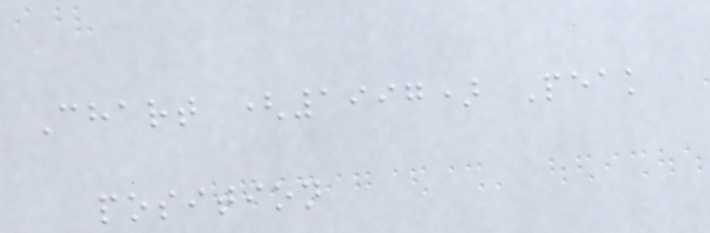Chart (1997) Peak
position
